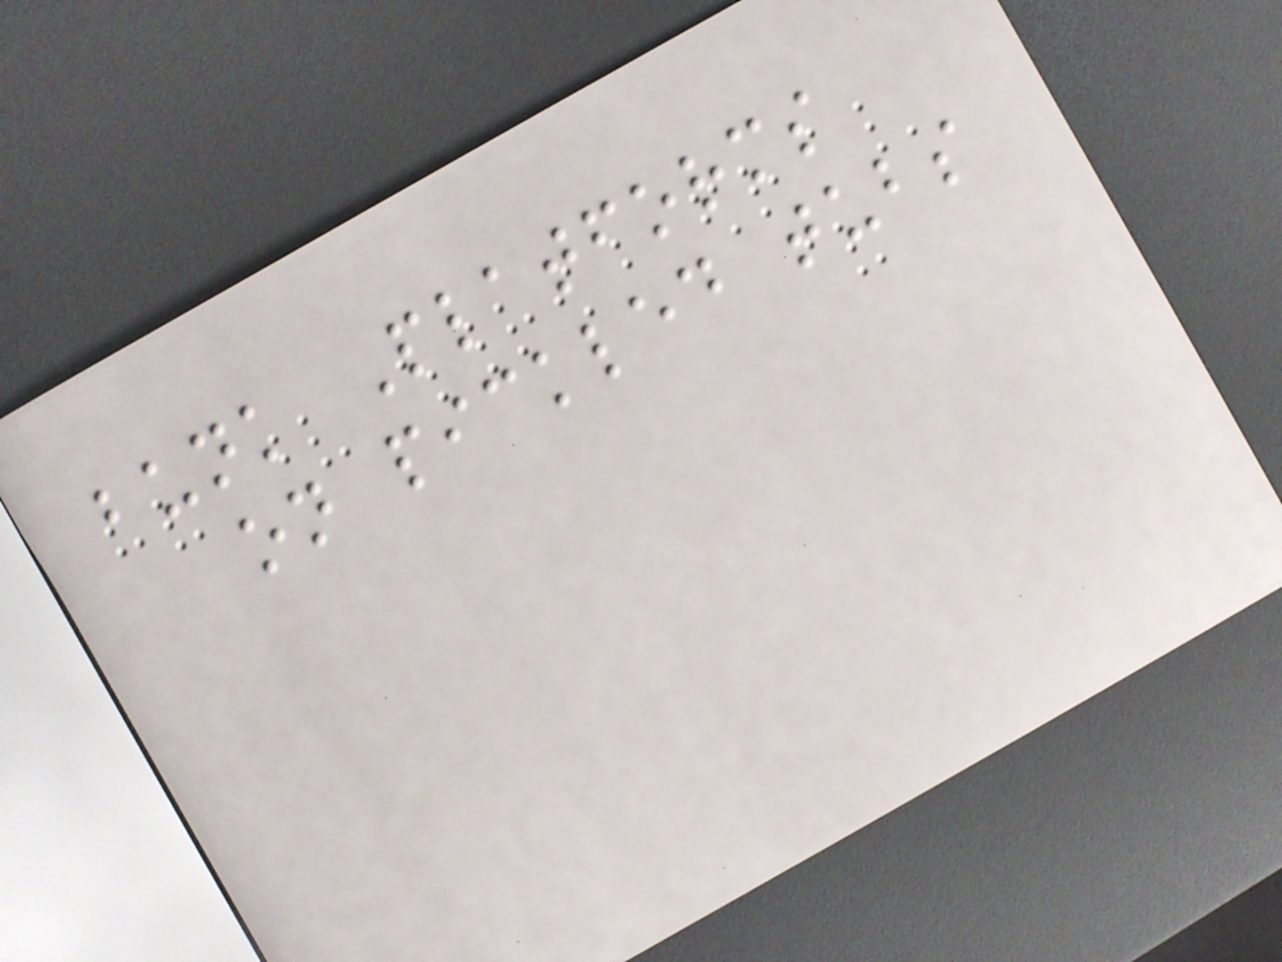bunk Platforms
on pickled tubs
